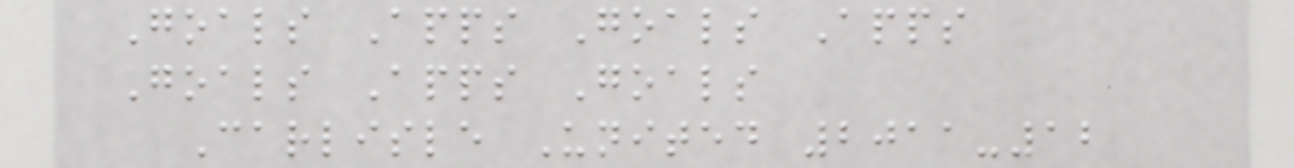Goals Apps Goals Apps
Goals Apps Goals
Carlisle United 2011-12
